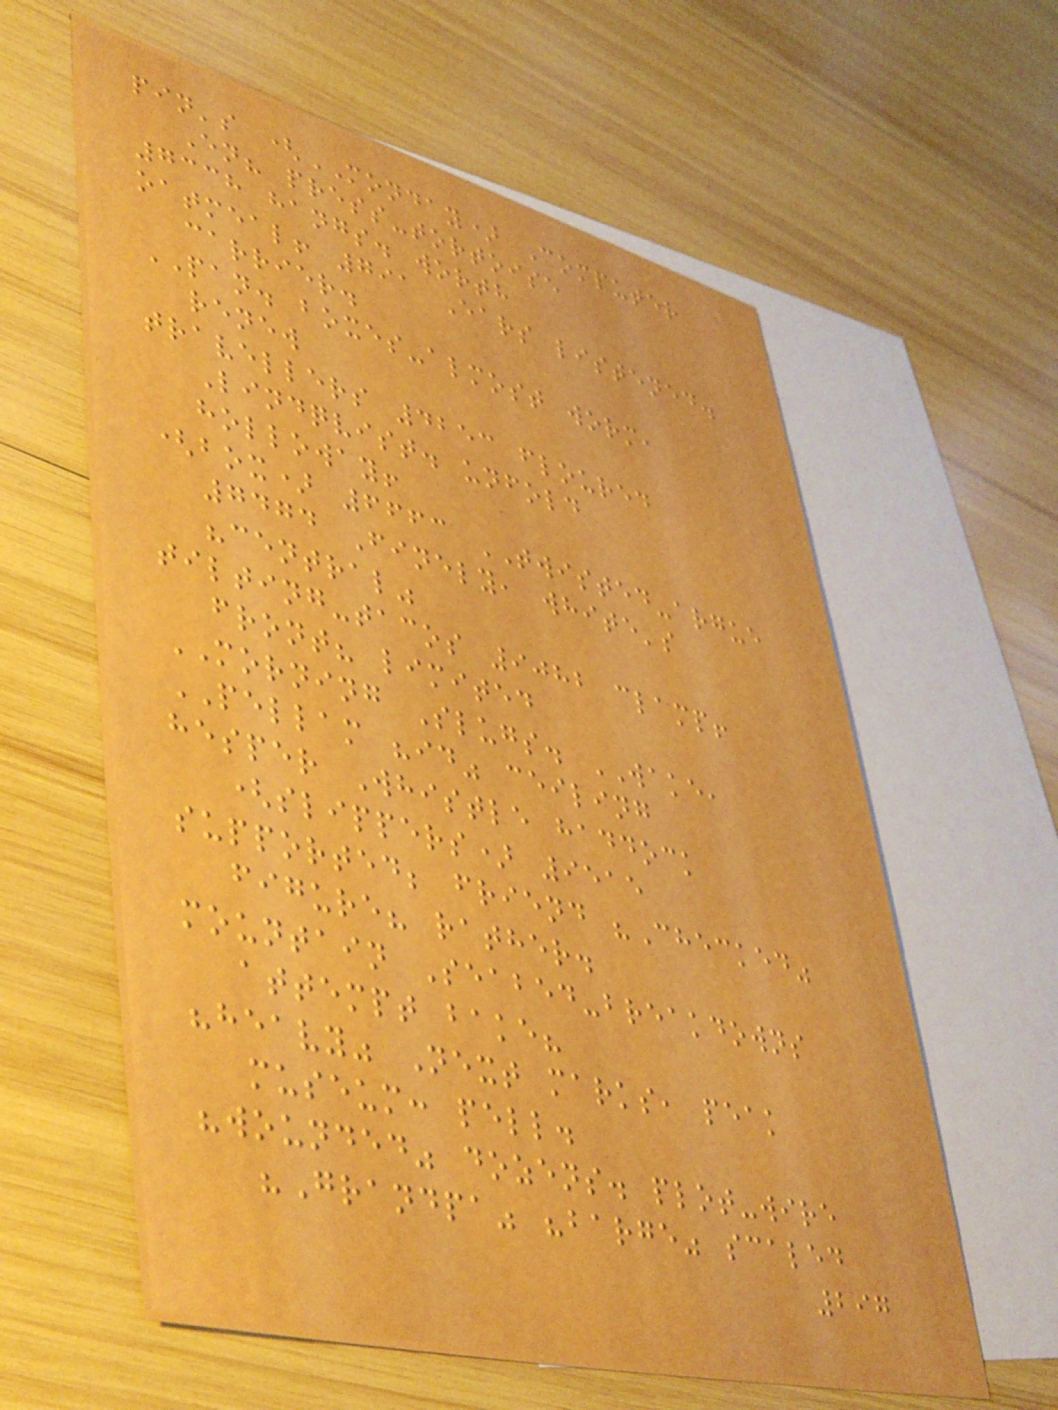pin's (MONDAY) Computer
En? press-tortoise
7338 hangs. worth
oatmeal! 791 Ears listened.
carrier.
PAN. boxes-almost worm,
renew
travellers 4253 floured
Lindqvist. unfold
holloway!
(box) 6663 TWISTED-argue
7474 Finely, white's
"central"
tilting-tacos 9082 clamp!
front? limited
MORNING Slugs. WAKE,
PELLAM "id" ceiling
hesper Whistle haddock
(slippers) 9515
supported; friend "Checked"
figure? rather.
mountain Seabed-breakdowns
attempt bake?
"heavy" Next marks, peak
museum: pell.
"wounded" dozens. plot-wire
"Grandpa" "barge" scaled
297
